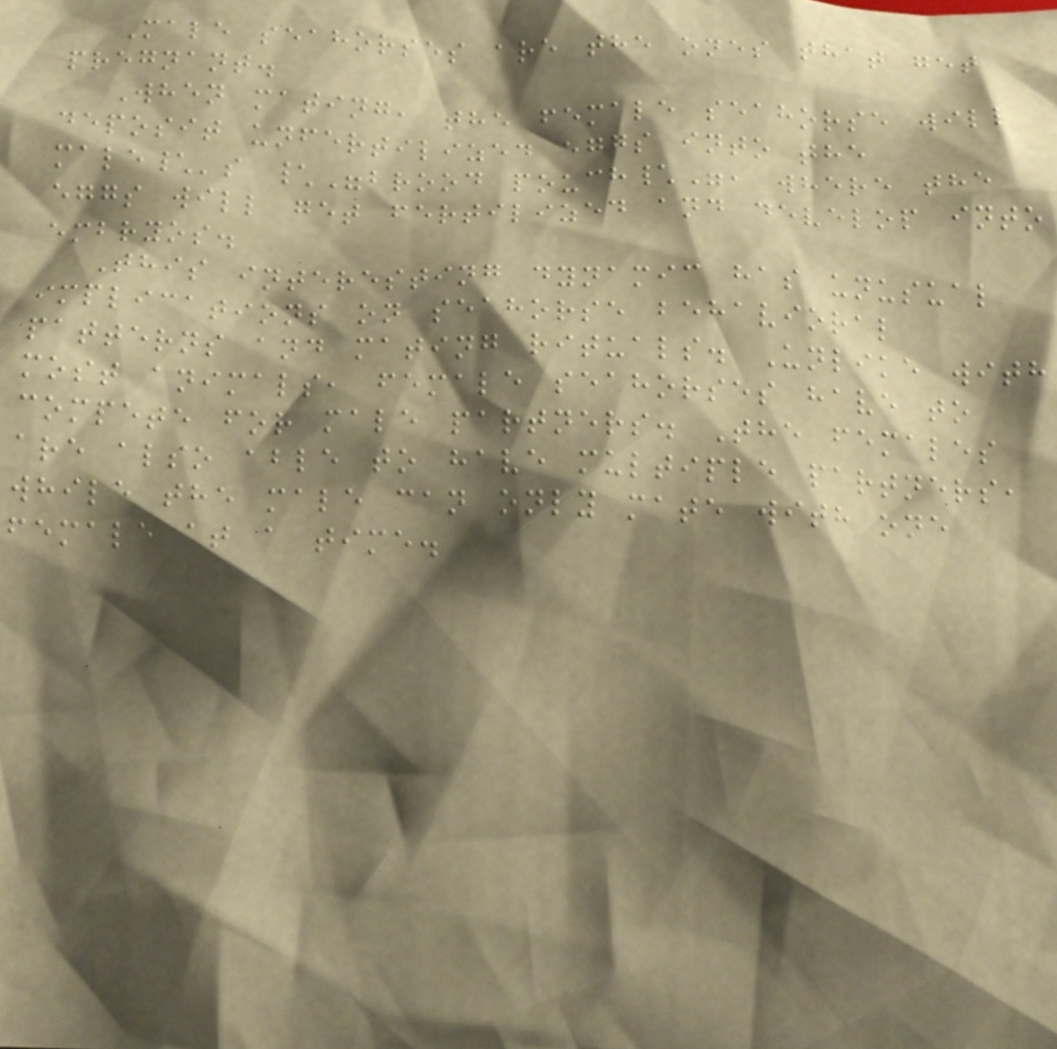Male seahorses are the ones that get
pregnant.
When mating, the female seahorse will
deposit unfertilized eggs into the
male\'s \"brood pouch\", where the
eggs will get fertilized and develop into
embryos.
This interesting dynamic has unusual
implications on seahorse behavioral
patterns and mating rituals. Unlike with
most animals, female seahorses have to
compete for male partners. The females
are also able to have multiple partners,
while the male can only mate with one
female at a time.
